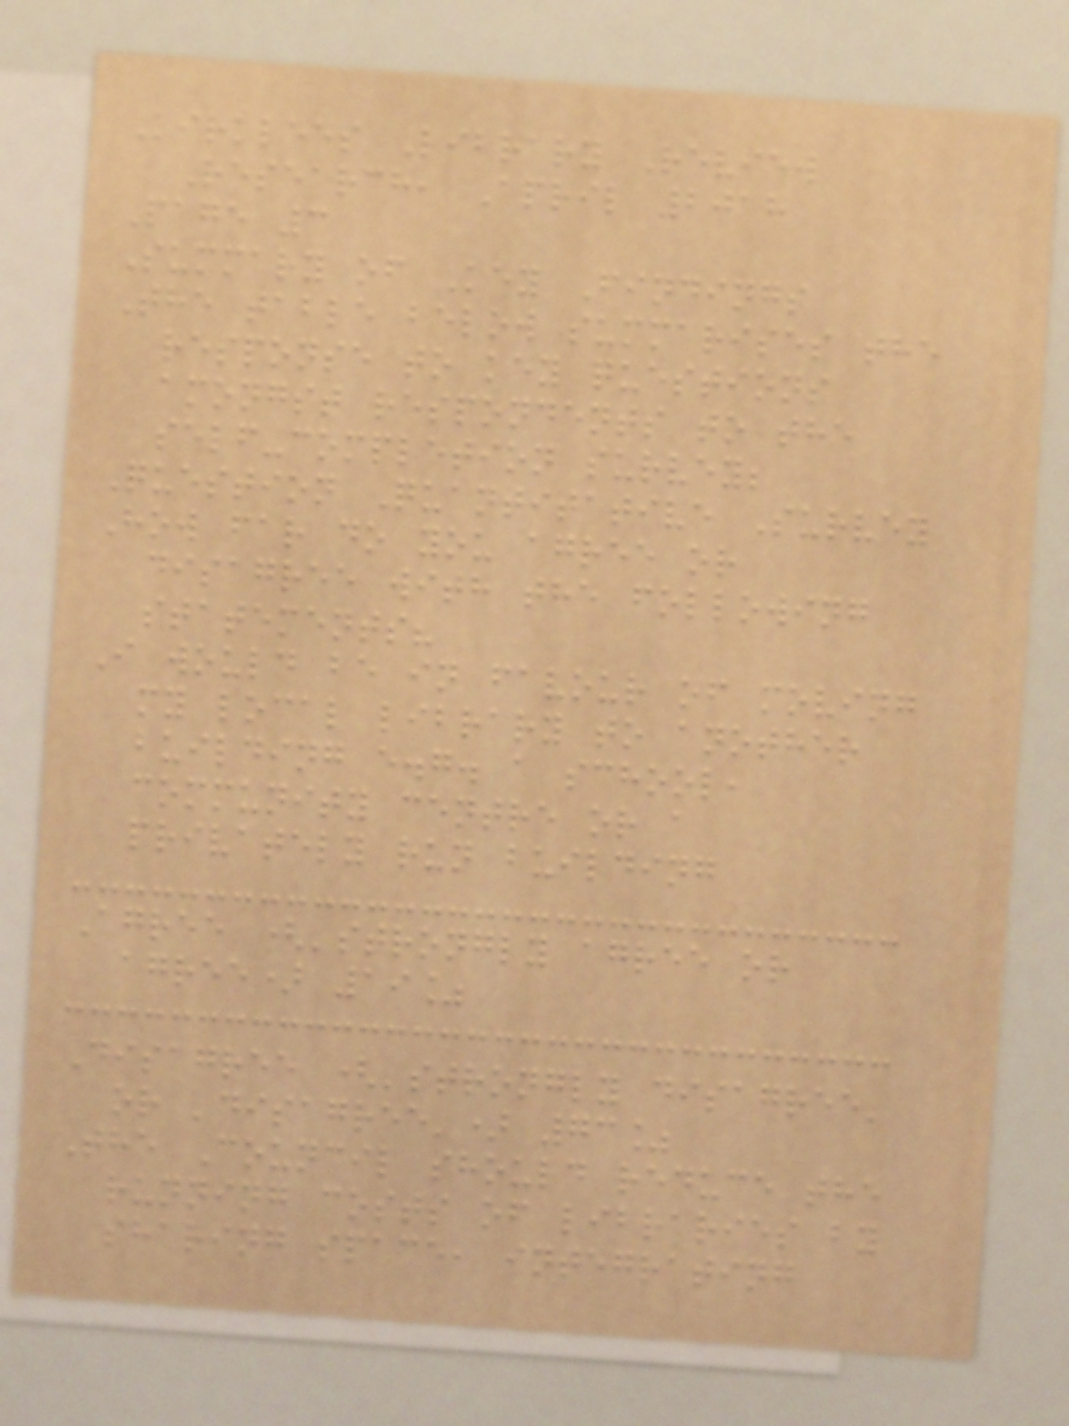Kirklees Library Review
Research, April 2018
Page 3
Summary of Key Findings
The table below summarises the
response to key questions
amongst respondents to the
self-completion survey;
Question Quantitative Survey
How far do you agree or
disagree with the following
statements?
I would be in favour of moving
my local library to another
building e.g. a school,
community centre or a
privately run building
Agree ('strongly agree or
agree) 19%
Disagree ('strongly disagree'
or 'disagree') 73%
The Council should reduce the
running costs of libraries by
sharing space, integrating
